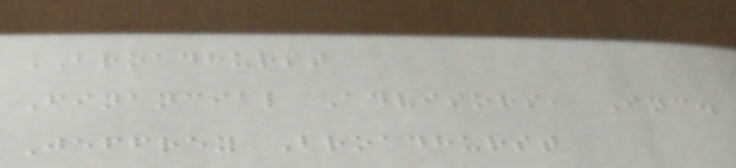BROADHURST
Financial Advisors, Inc.
Jeffrey Broadhurst
